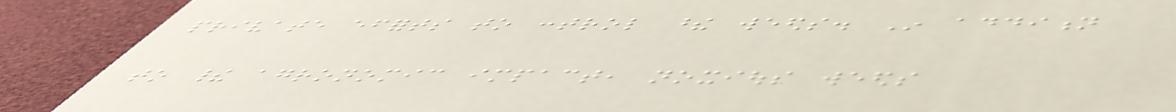private efforts to control these weeds. In addition
to their agronomic impact, noxious weeds
